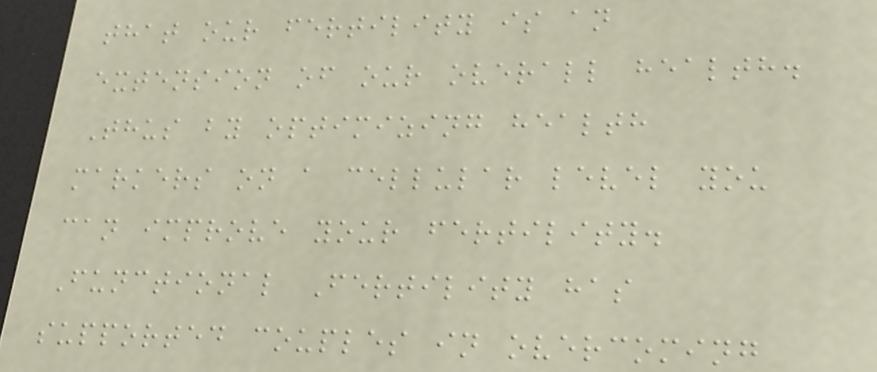that our fertility is an
extension of our overall health.
Thus by optimizing health
markers on a cellular level you
can improve your fertility.
Functional Fertility has
supported couples in overcoming
